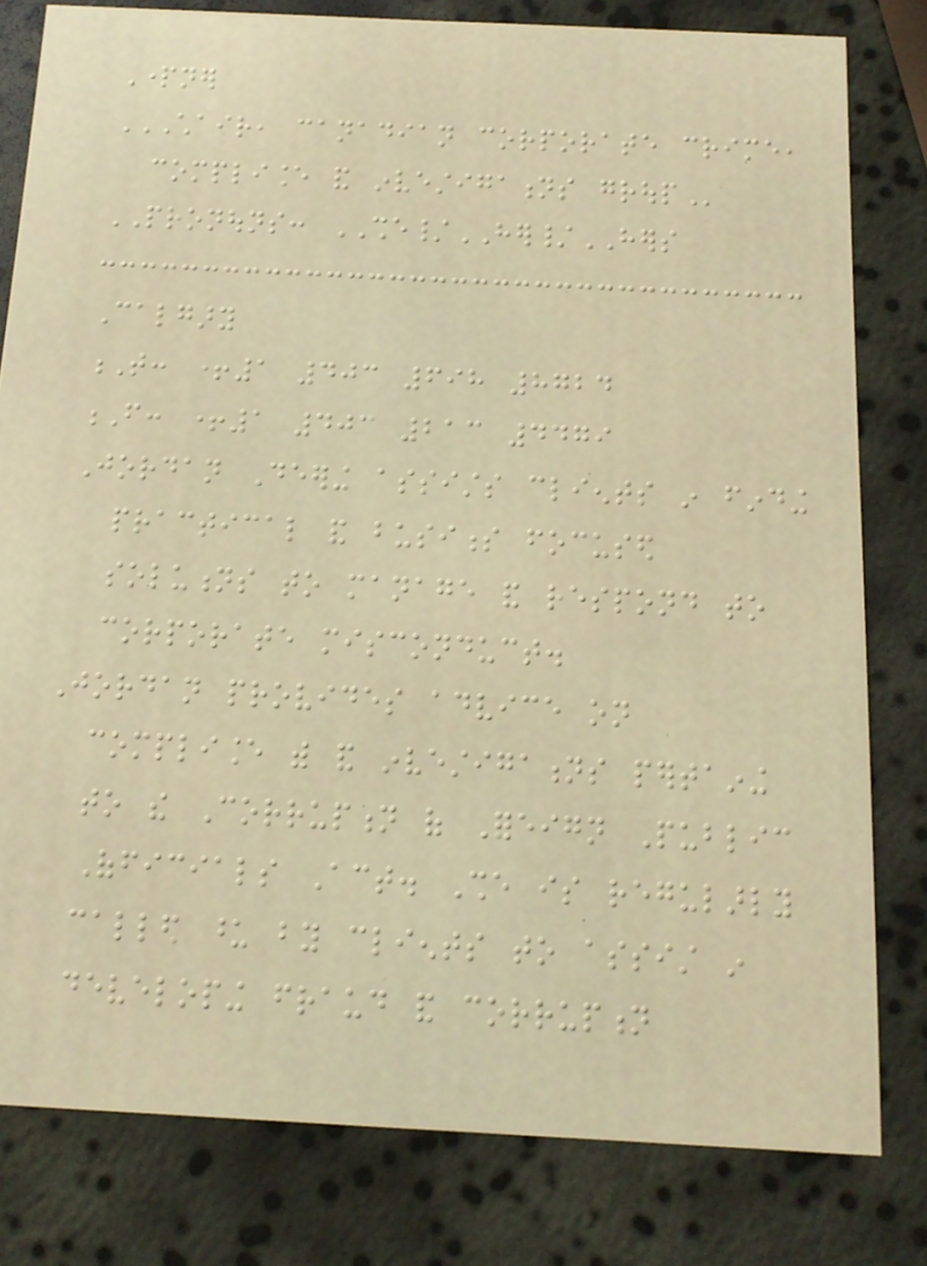Partner
CHAIR, CANADIAN CORPORATE CRIME,
COMPLIANCE AND INVESTIGATIONS GROUP
PRONOUNS: SHE/HER/HERS
Calgary
T: +1 403 698 8724
F: +1 403 213 4479
Jordan Deering assists clients in finding
practical and business focused
solutions to manage and respond to
corporate misconduct.
Jordan provides advice on
compliance with and investigations pertaining
to the Corruption of Foreign Public
Officials Act. She is regularly
called upon by clients to assist in
developing fraud and corruption
